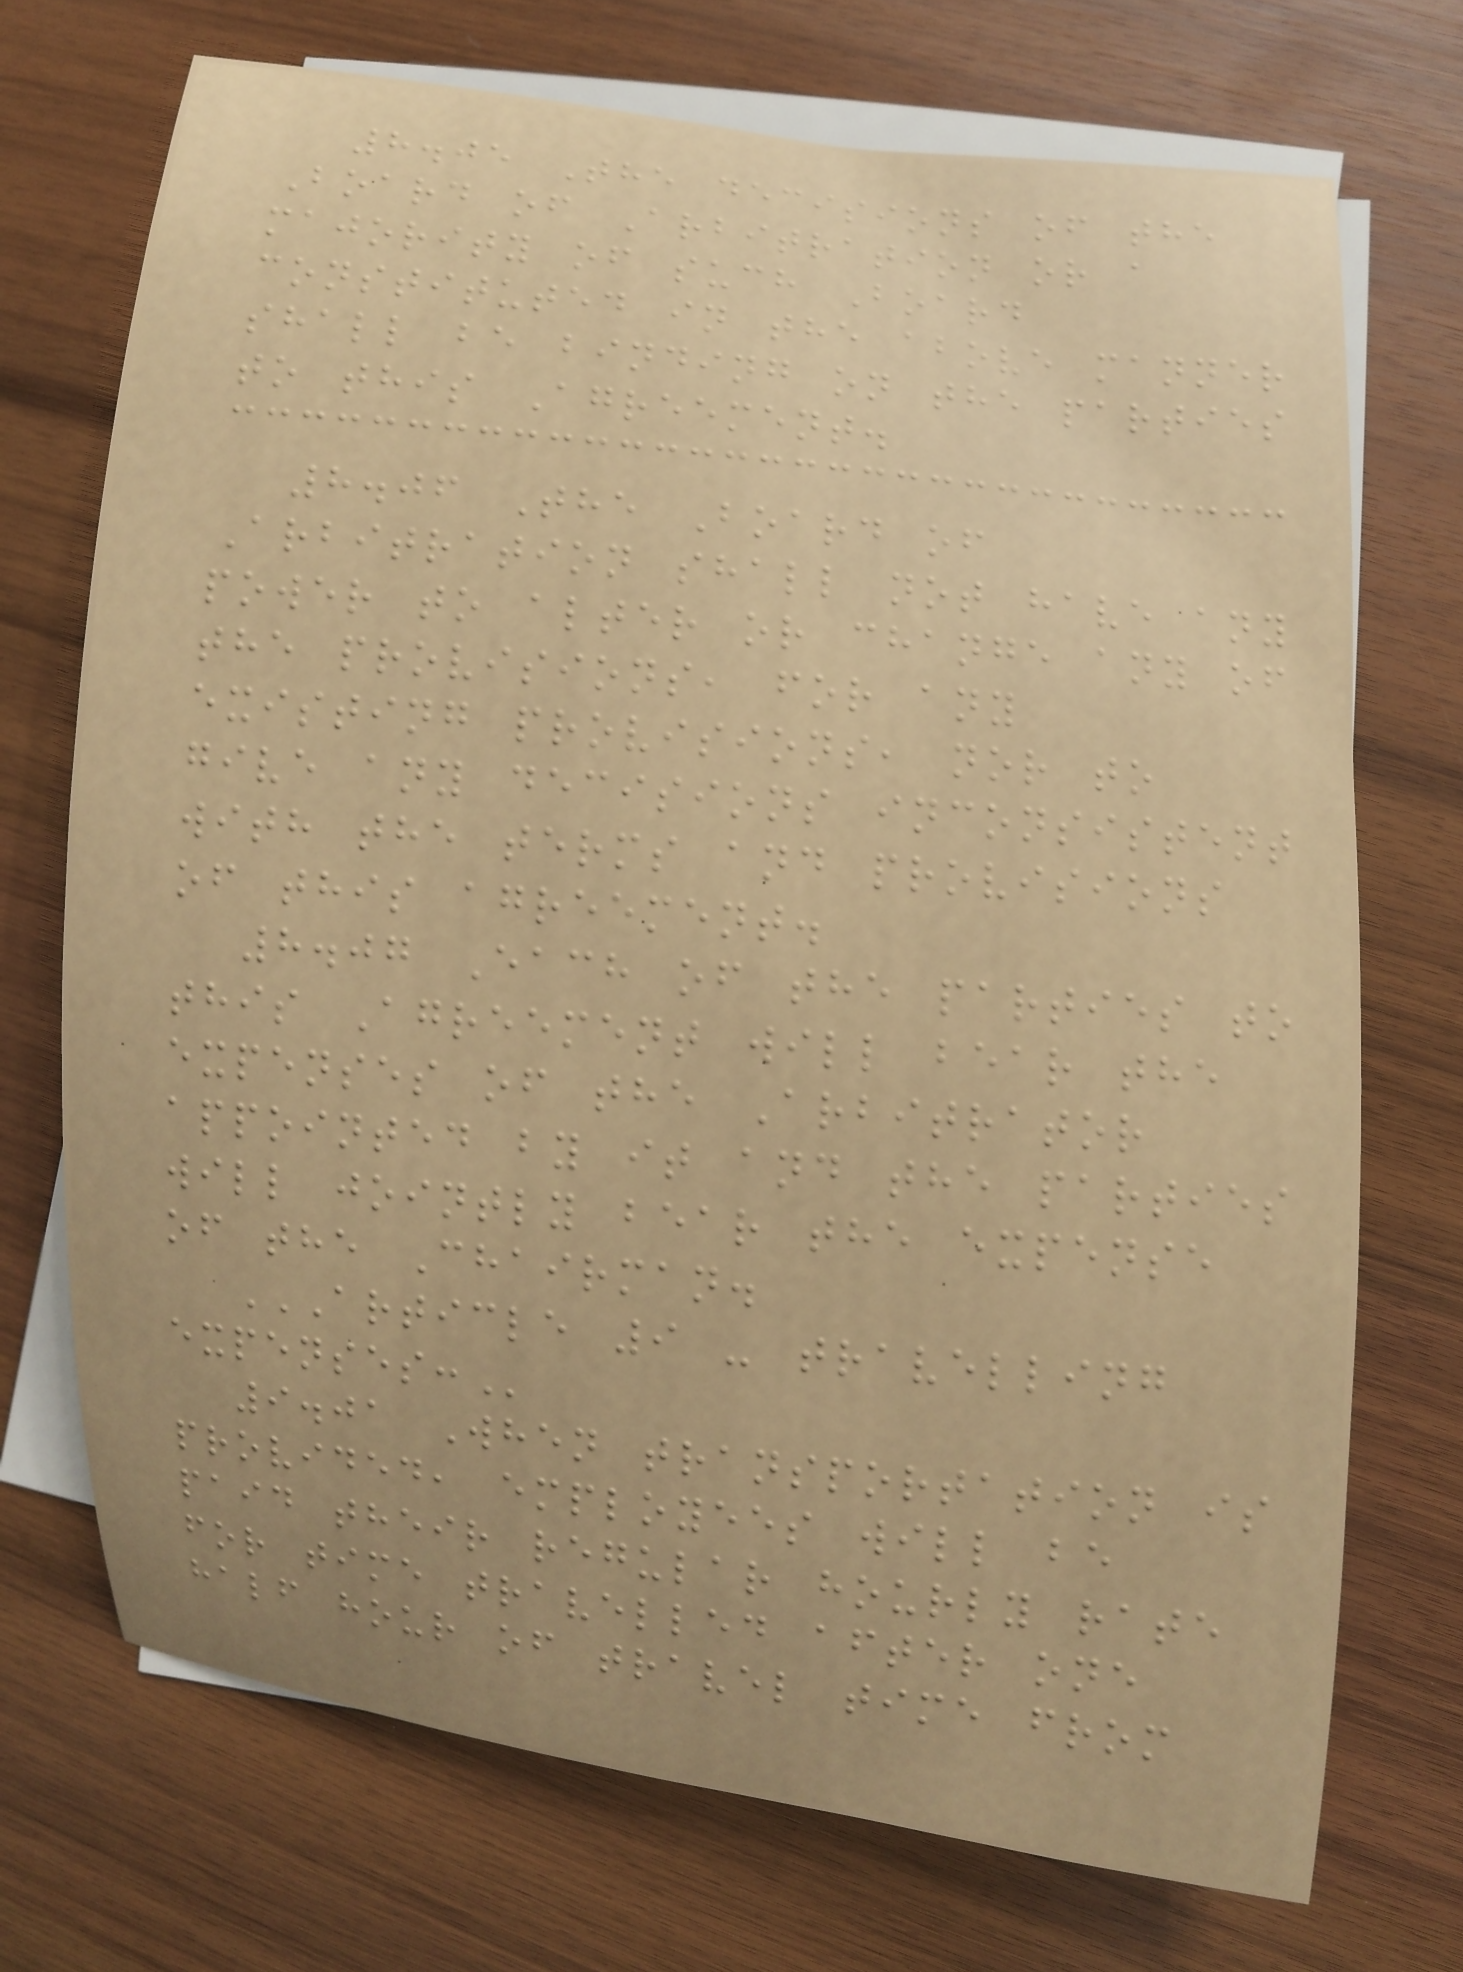8.05 The decisions of the
Board of Arbitration or a
majority of such Board
constituted in the above manner
shall be binding on the parties
to this Agreement.
8.06 The Board of
Arbitration shall not have any
power to alter or change any of
the provisions, for any
existing provisions, nor to
give any decisions inconsistent
with the terms and provisions
of this agreement.
8.07 Each of the parties to
this Agreement will bear the
expenses of the Arbitrator
appointed by it and the parties
will jointly bear the expense
of the Chairman.
ARTICLE 9 - TRAVELLING
EXPENSES:
9.01 When transportation is
provided, employees will be
paid their regular hourly rate
for time travelled after one
half hour of travel time from
